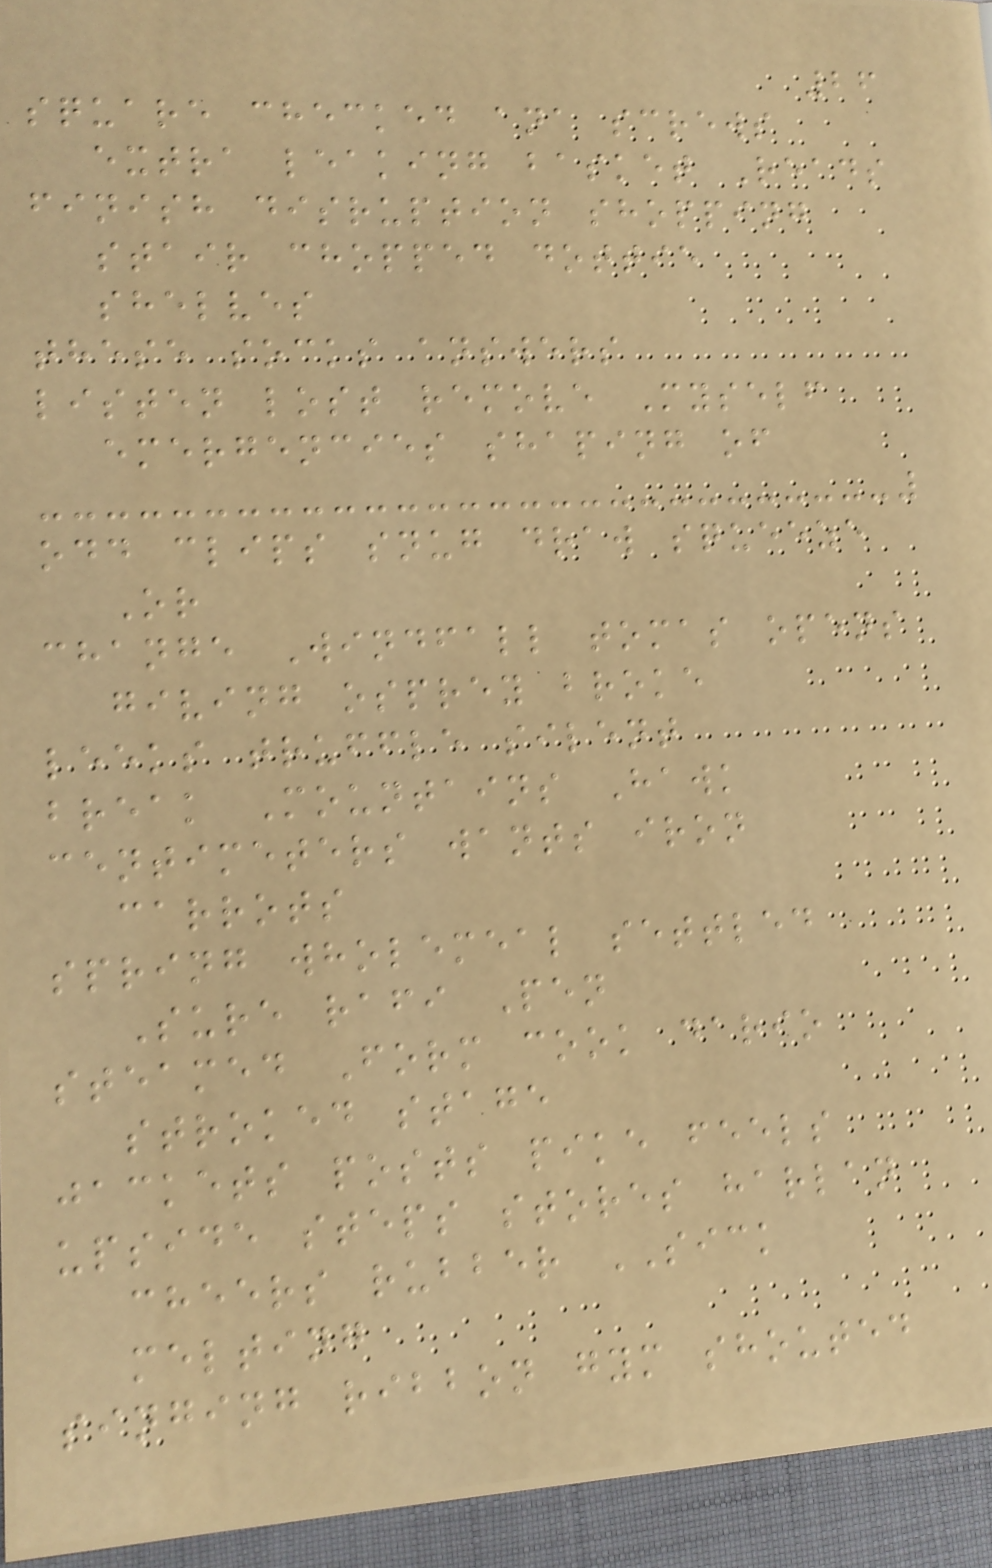26
square checked ana screws
extra leaking basket Reads
finish disruption shopping
stair chopped dottie
shelves
these socks answers
listen lost remove Myself
emergencies shaping of
odd clips snug draw squeeze
Or
change Windfall tomas opens
giving osprey broke
leeks truffle silent
break Mountains Hawk
centimeters wants iron
carrots
spring wholemeal settled
Sure rafi Pen
steamed Form cook dario
stroked stage
jackets posts pike feels
upside steps stores harlan
cheers rubber SICK
melting
singing ribbon gym shouted
